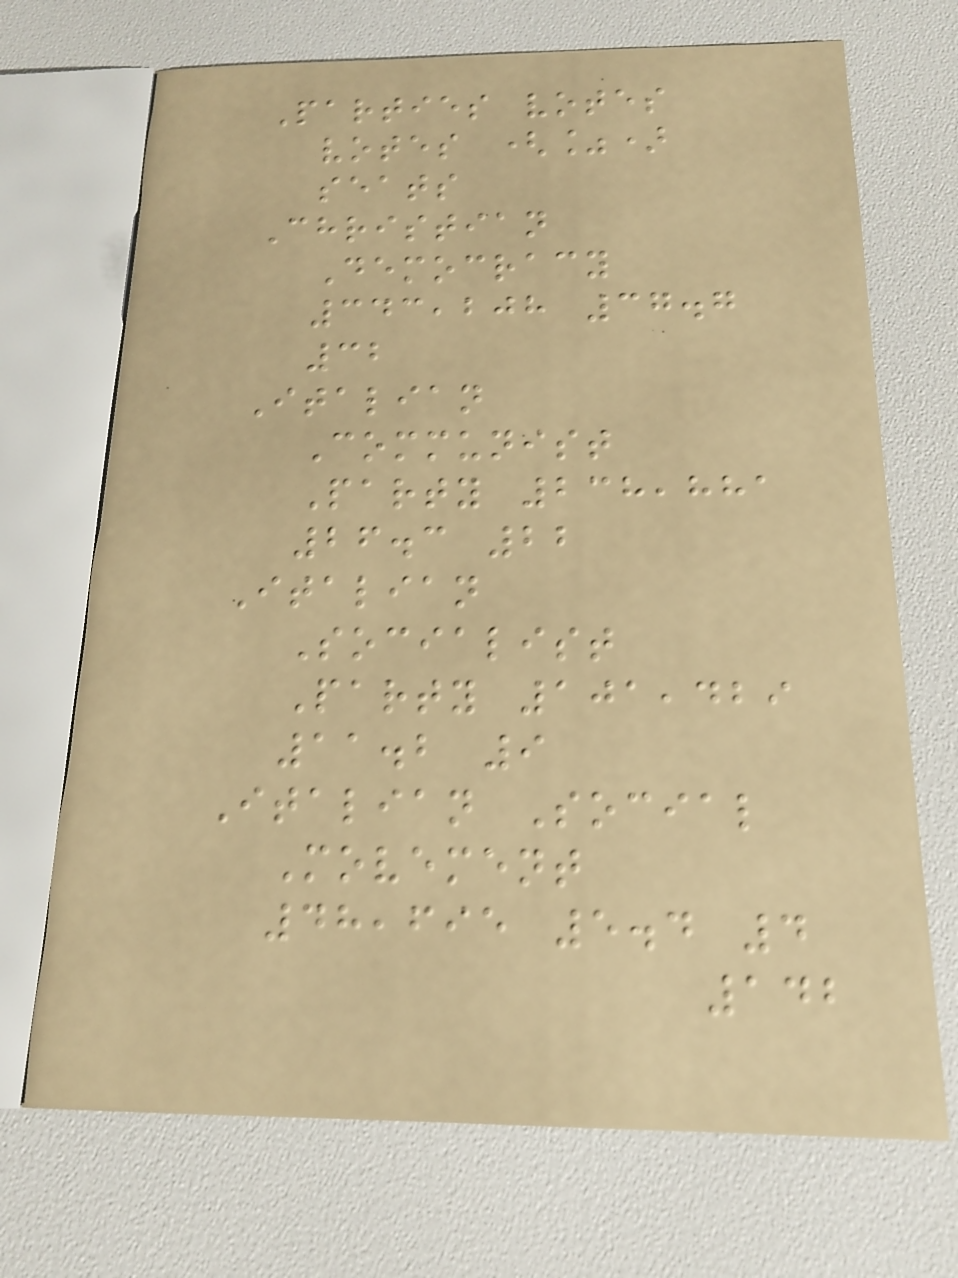Parties votes
votes (%)
seats
Christian
Democracy
343,208 37.7
32
Italian
Communist
Party 238,881
26.3 22
Italian
Socialist
Party 101,429
11.2 9
Italian Social
Movement
48,695 5.4 4
142
